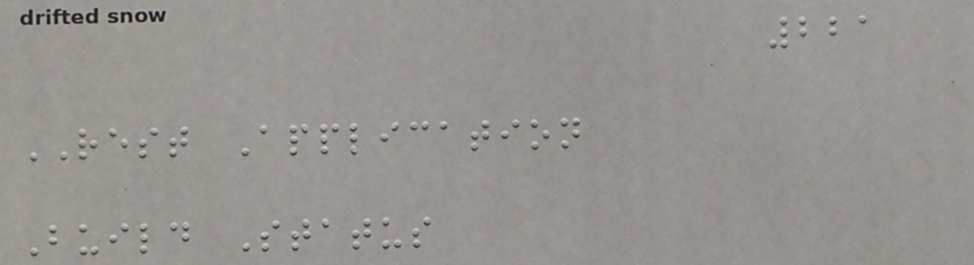221
REST Application
Build Status
